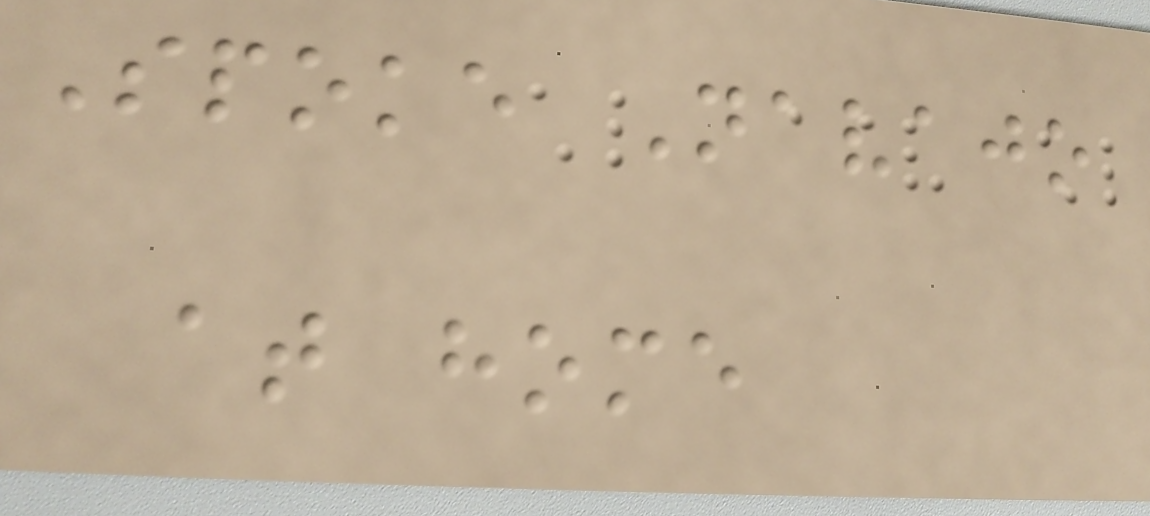Spoke Navajo
at home
